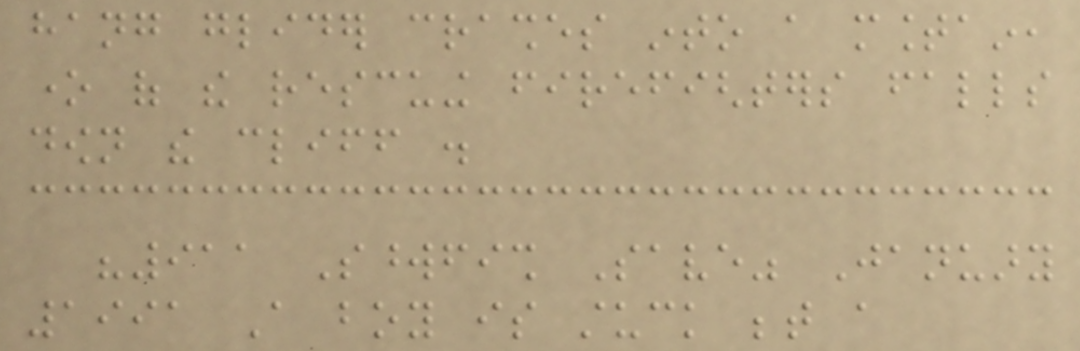hang glider crashes into a mountain,
one of the rescuing firefighters falls
down the cliff .
"911 Swordfish Save" January
1991 A boy is stuck between a
